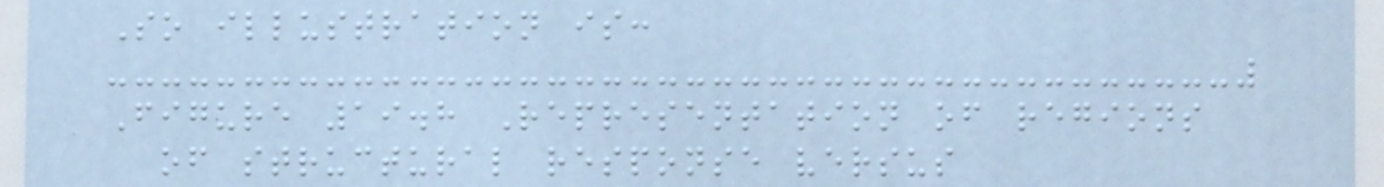So illustration is:
Figure 19.8 Representation of regions
of structural response versus
